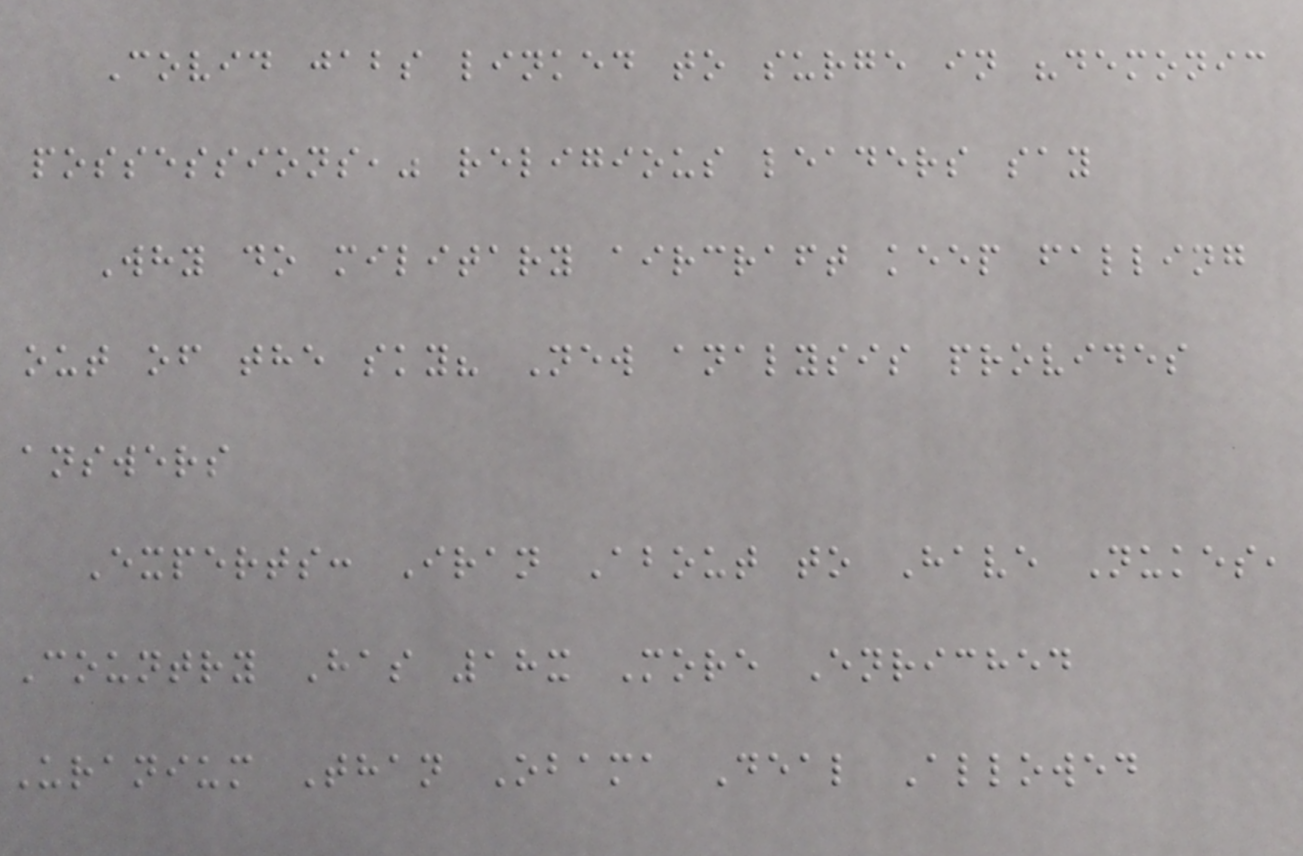Covid jabs linked to surge in "demonic
possessions," religious leaders say
Why do military aircraft keep falling
out of the sky? New analysis provides
answers
Experts: Iran About to Have Nukes,
Country Has 18x More Enriched
Uranium Than Obama Deal Allowed
